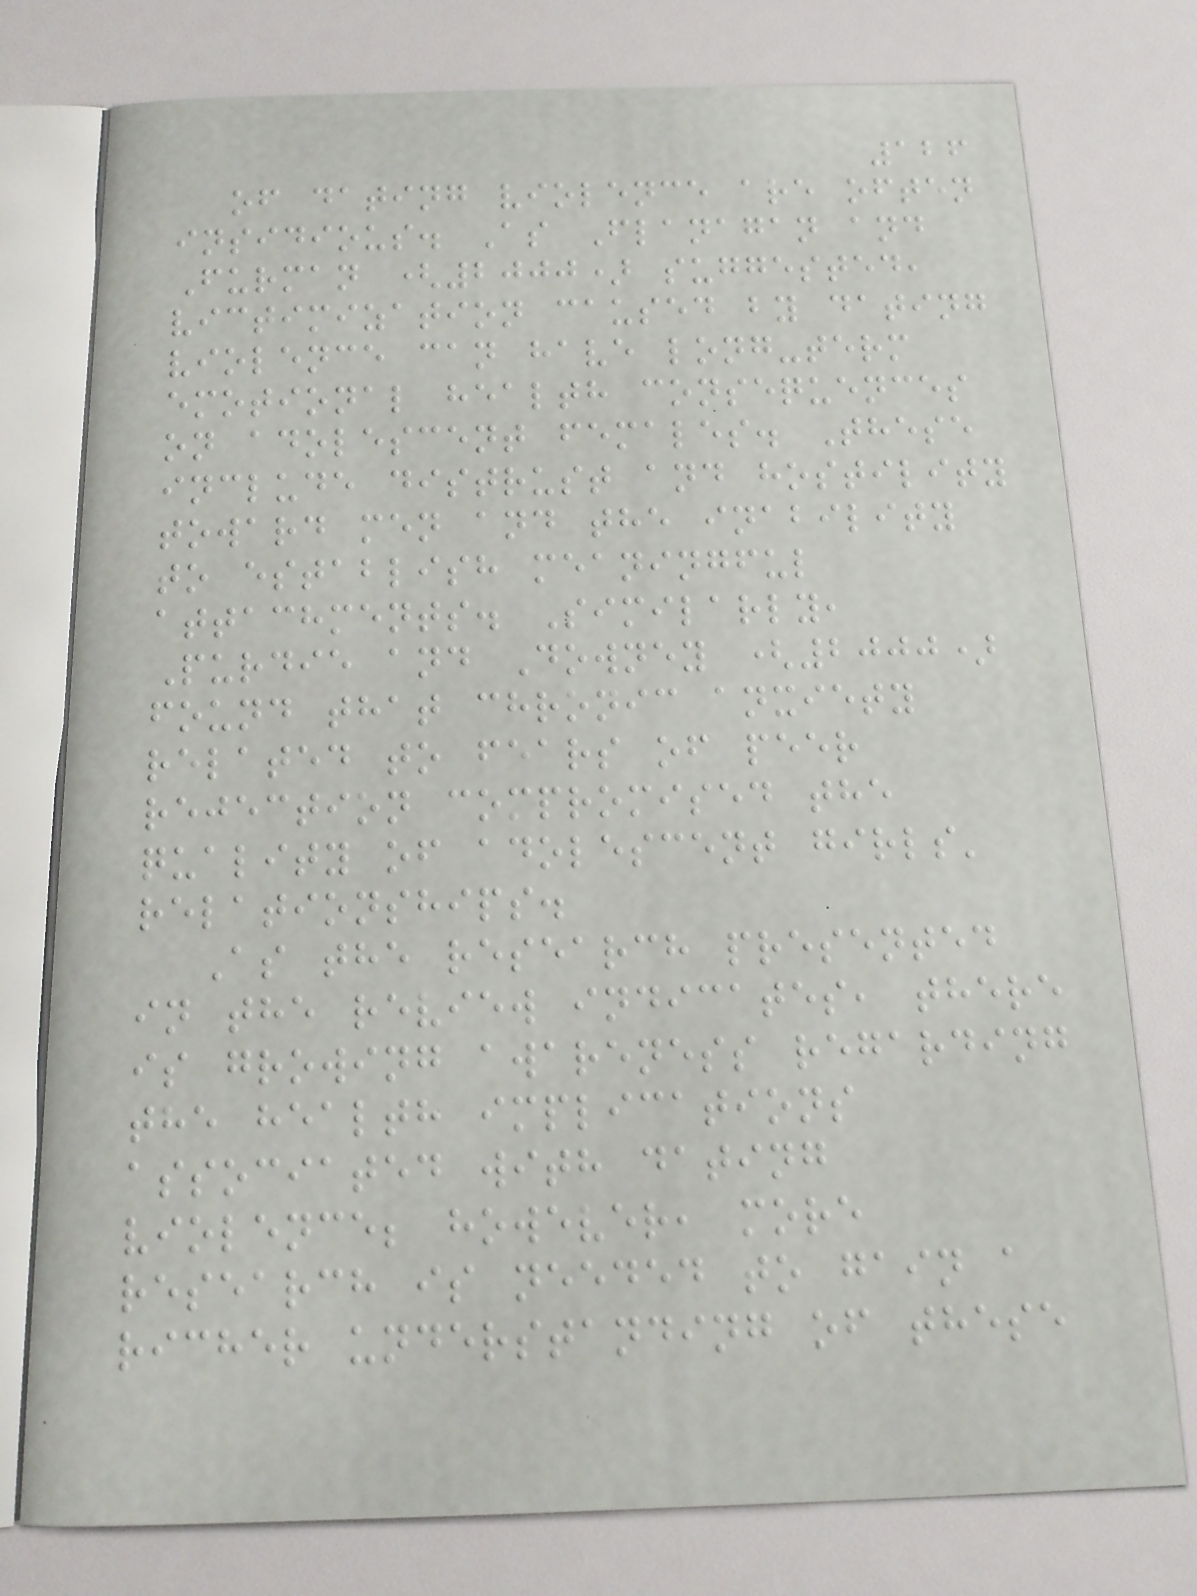126
of dating violence are often
insidious. As Flanagan and
Furman (2000) suggested,
victimization caused by dating
violence can have long-term
emotional health consequences
on adolescent females. These
include distrust and hostility
toward men and the inability
to establish meaningful
attachments. Similarly,
Purdie and Downey (2000)
found that chronic anxiety
related to fears of peer
rejection compromised the
quality of adolescent girls'
relationships.
As the research presented
in the review indicates, there
is growing awareness regarding
the health implications
associated with dating
violence; however, more
research is needed to gain a
richer understanding of these
